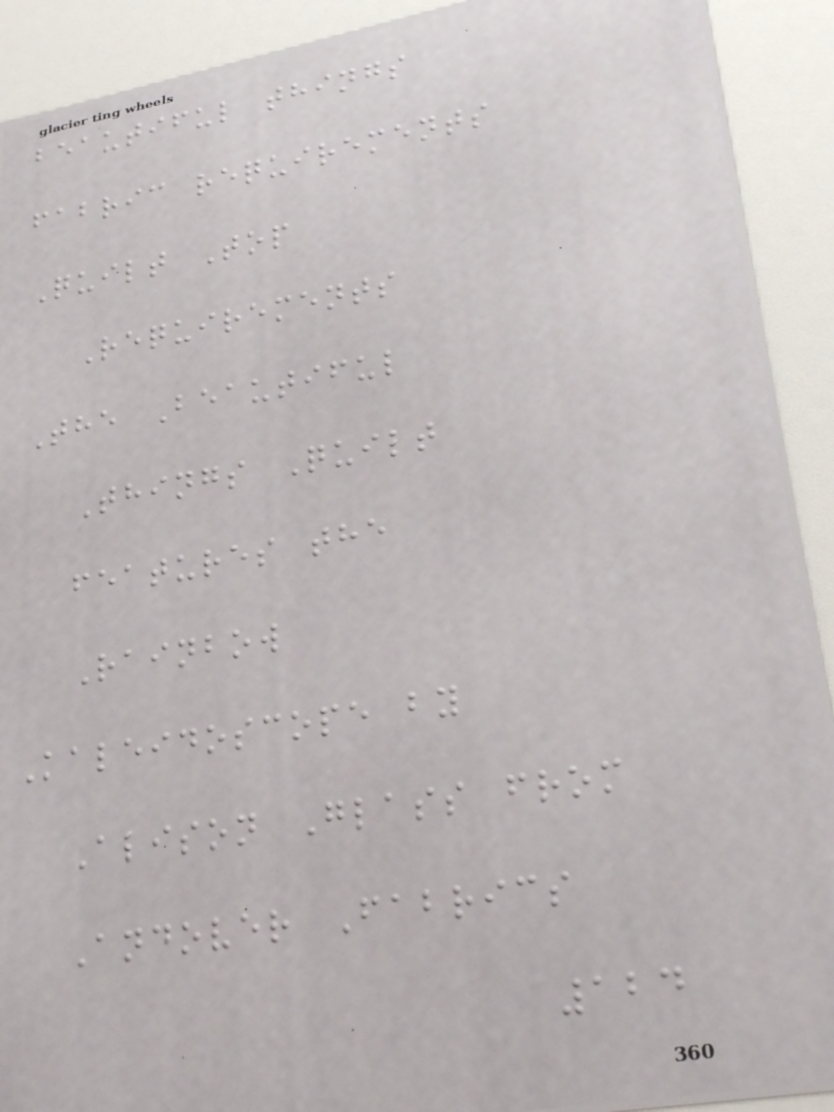beautiful things
fabric requirements
Quilt Top
Requirements
The Beautiful
Things Quilt
features the
Rainbow
Kaleidoscope by
Alison Glass from
Andover Fabrics
124
